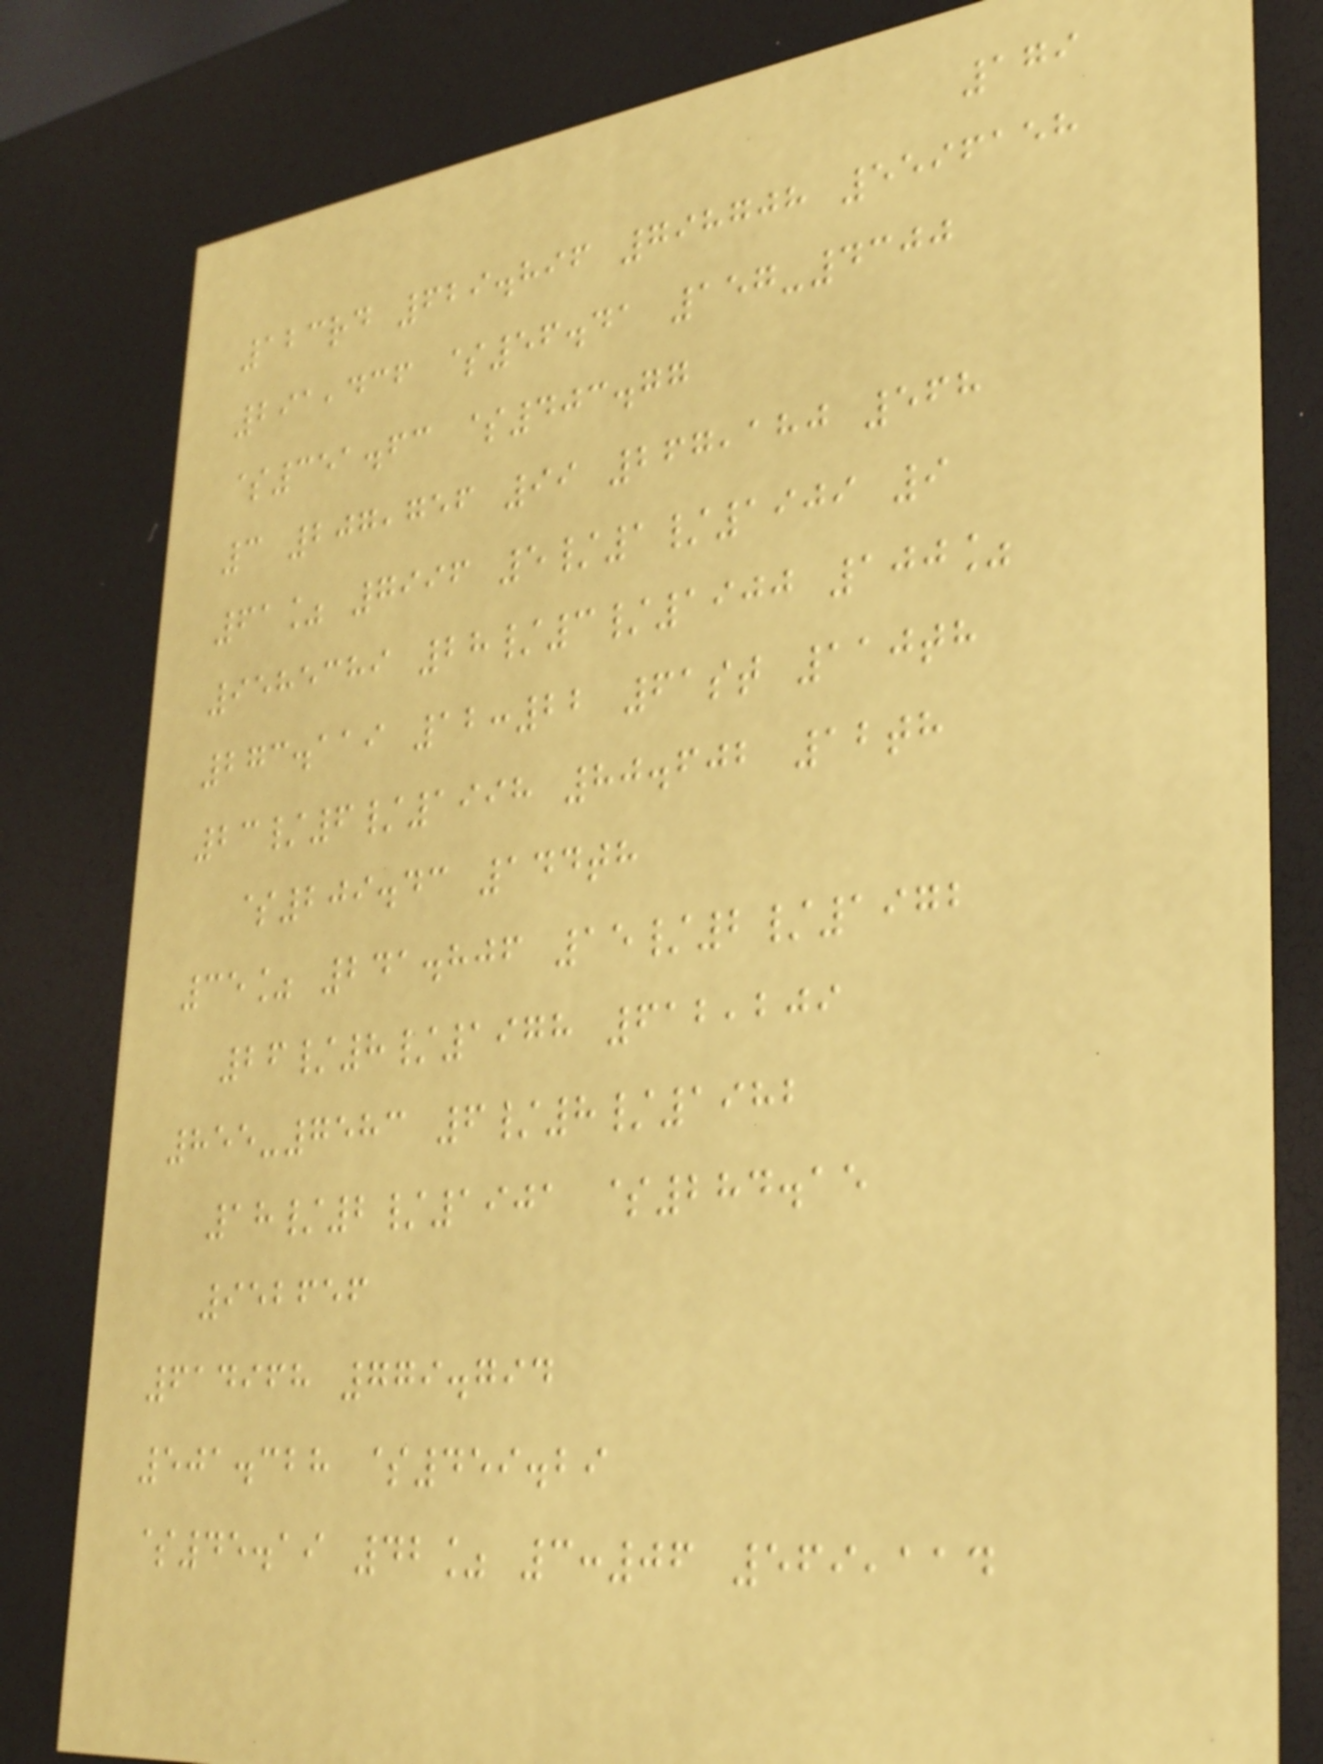179
123rd 629.896 798708 5596158
291,436 $56.41 157-4300
$351.63 $403.77
3 207,756 99 267,180 568
61% 7996 5/1/1909 9
9585389 28/3/1900 100%
273.119 12:22 61st 110th
23/6/1998 80.602 12th
$209.43 144th
35% 241.806 15/2/1972
26/8/1978 612,209
855-7583 6/8/1982
18/2/1901 $284.15
952656
614968 779.794
501.328 $459.29
$45.19 42% 3:06 569,114
